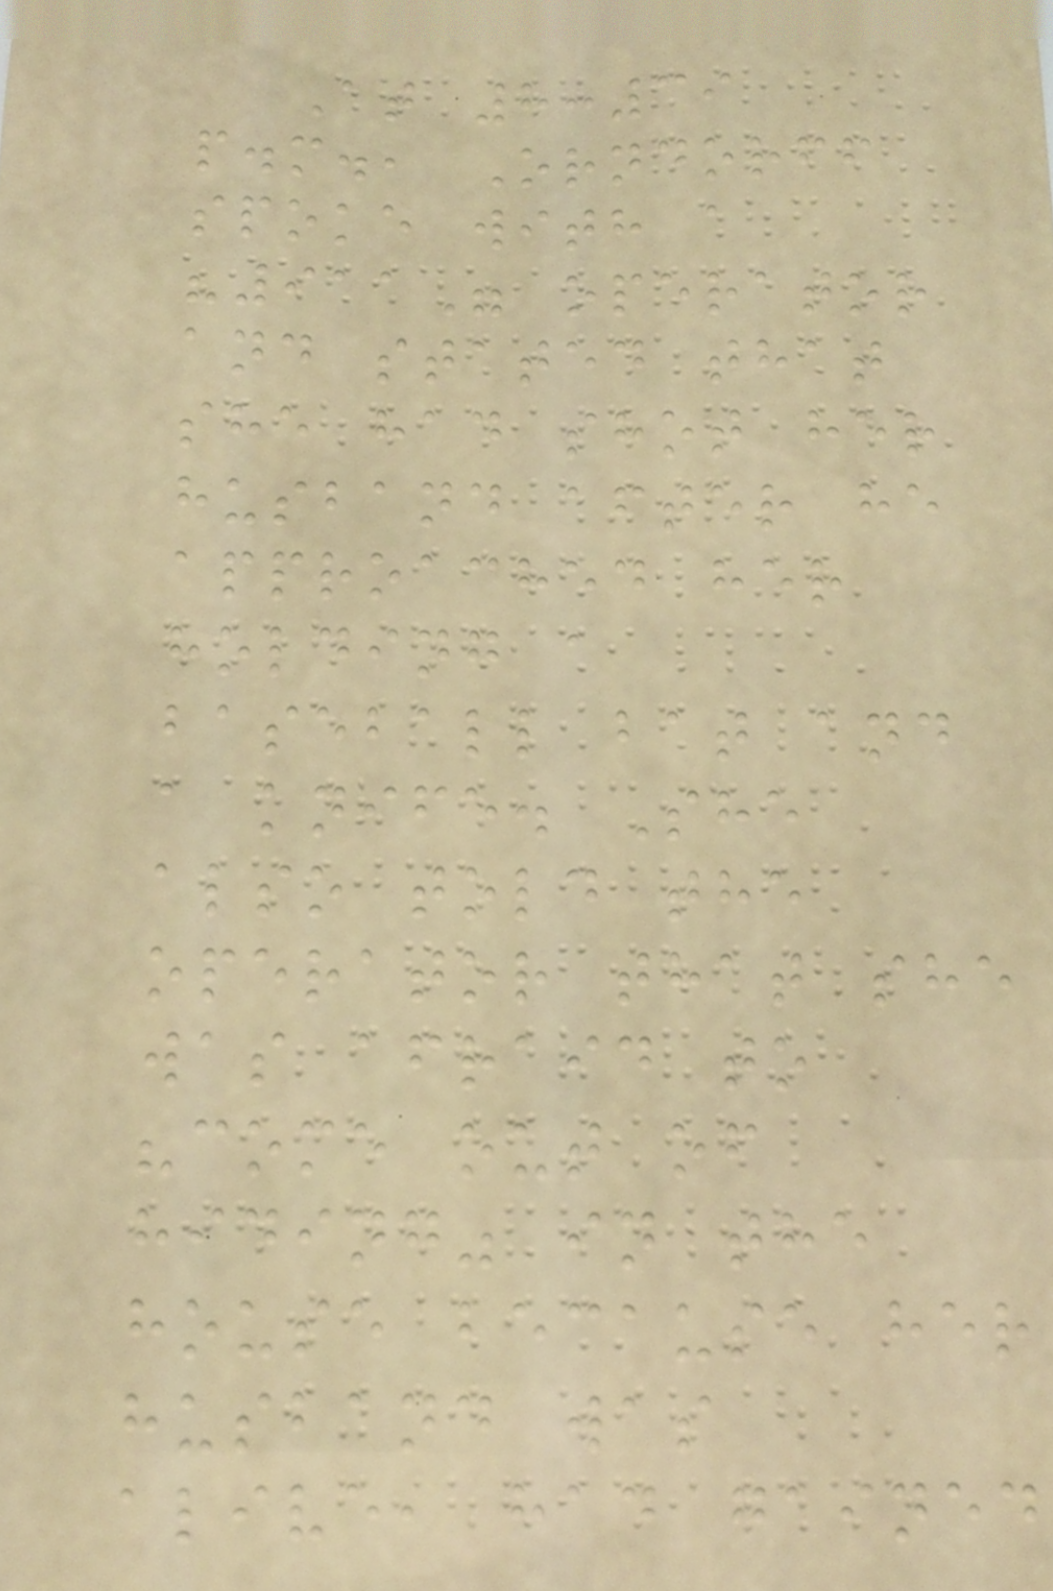At 8:39
p.m., Orndorff
spoke with a
"911" operator
and stated that
she had shot her
husband after he
approached her
holding a
baseball bat and
a knife. She
also told the
operator that she
was afraid to
"come out of
hiding" in the
house because her
husband was
alive, had gained
